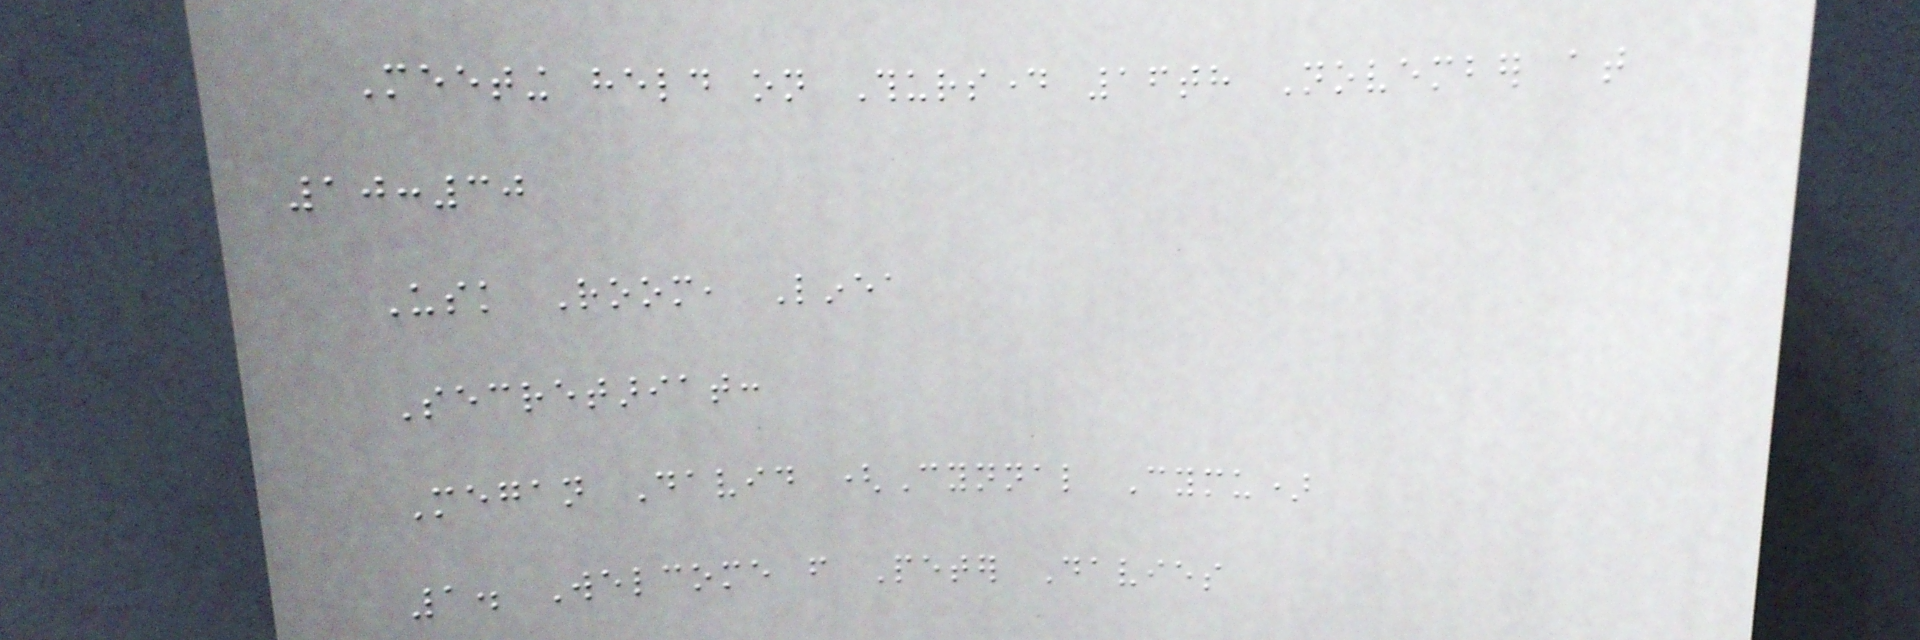Meeting held on Thursday 16th November at
10:30
Usk Room, Linea
Secretariat:
Megan David (Cynnal Cymu)
1. Welcome from Peter Davies
